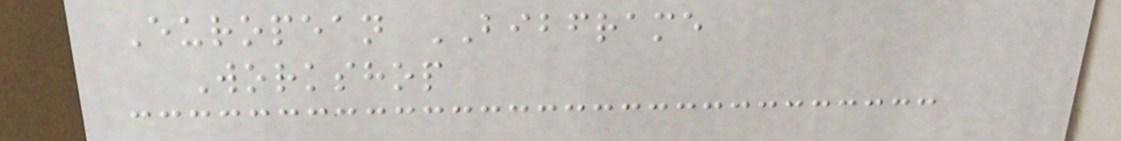European BIBFRAME
Workshop
